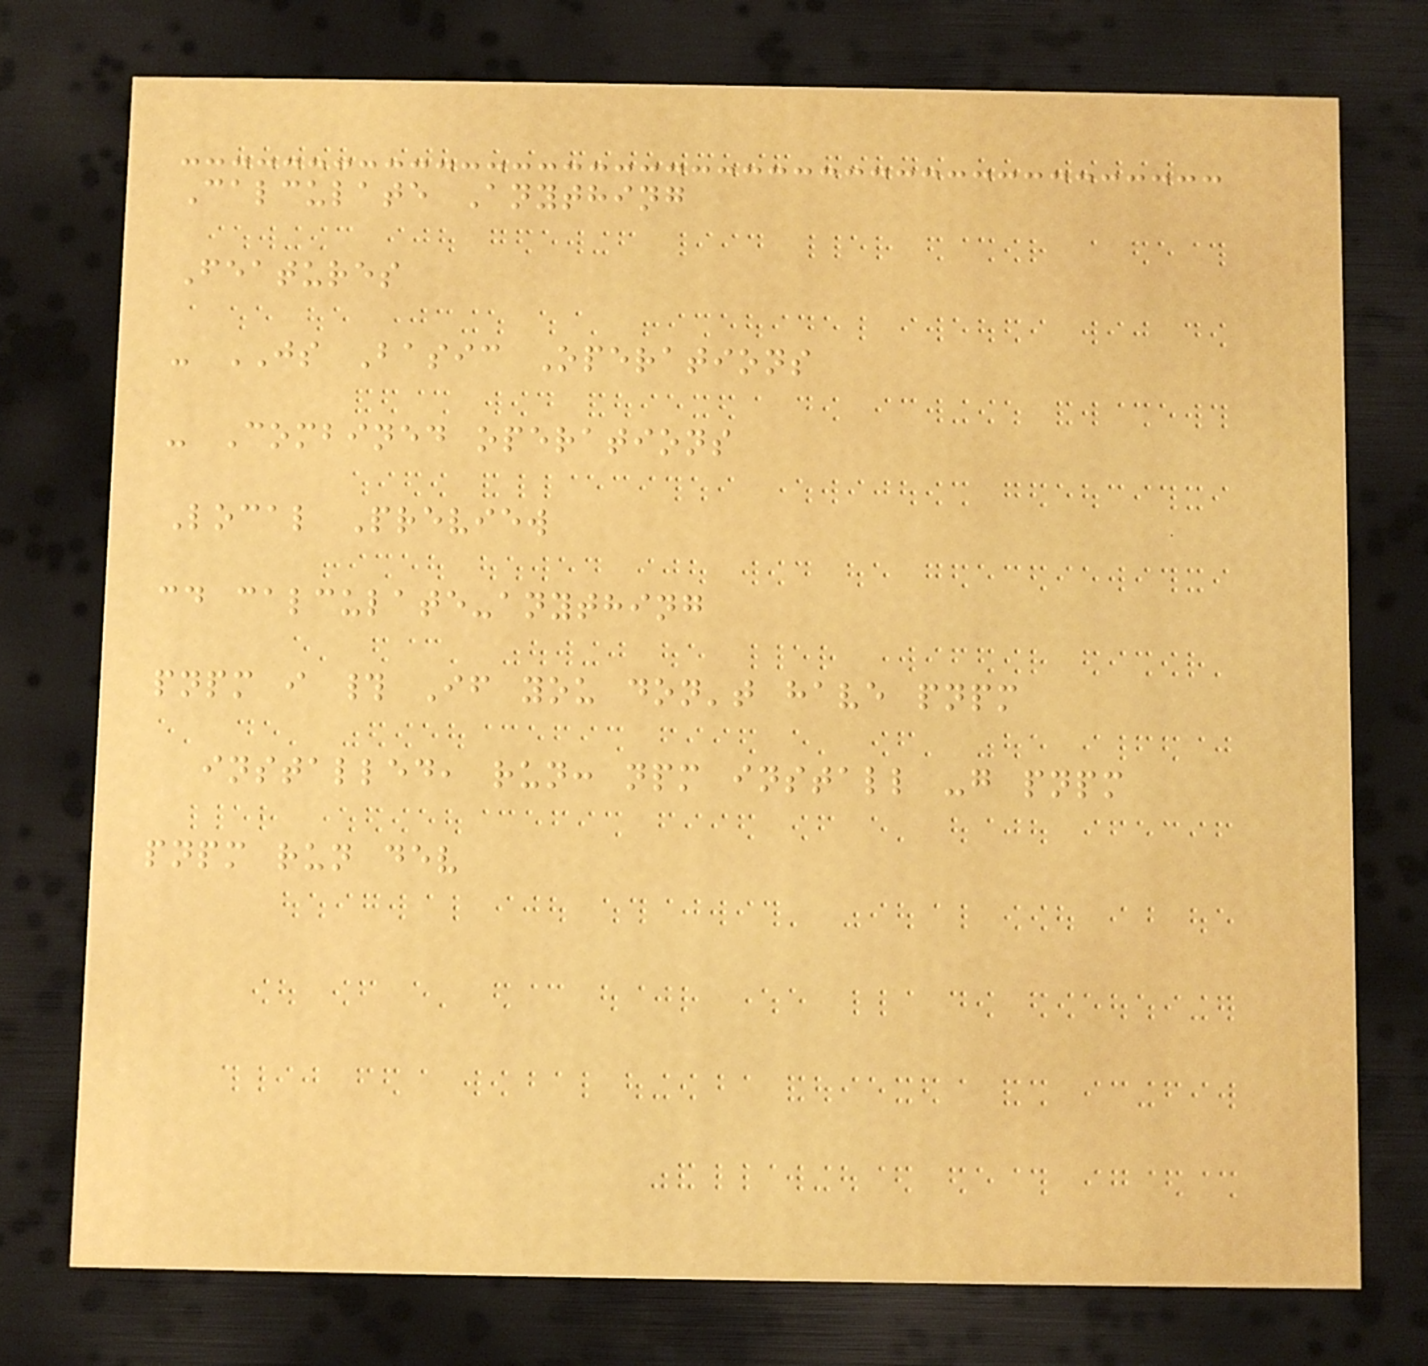Calculate Anything
Features
- JS Basic Operations
- Combined operations
Local Preview
cd calculate-anything
pnpm i # If you don't have pnpm
installed, run: npm install -g pnpm
pnpm run dev
